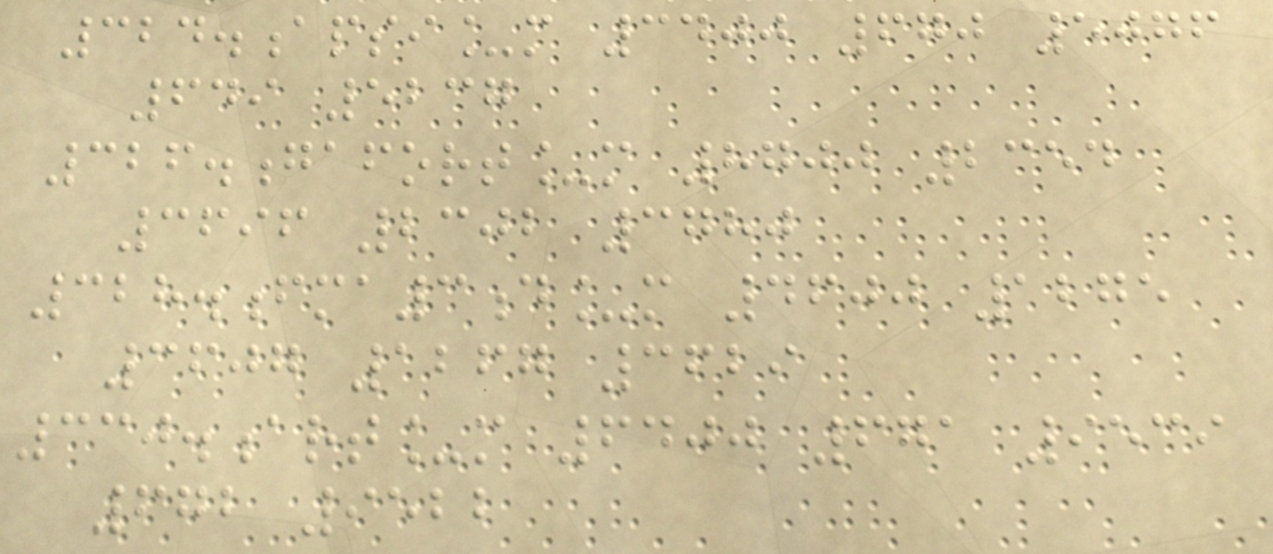324.apsi_m 3400 670 5076
649 5237
326.gafort_m 8700 2354
3696 2302 3780
328.fma3d_m 4600 1275
3607 1267 3629
330.art_m 6400 671 9539
672 9522
